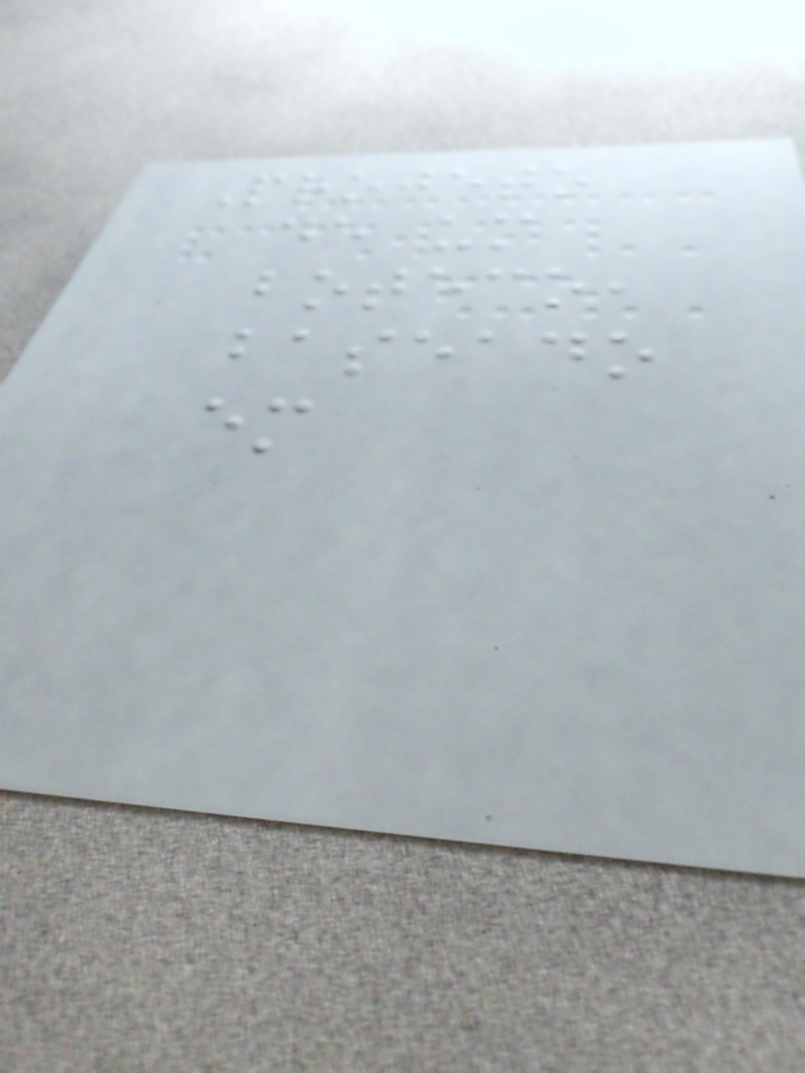Projeto
de um
boteco,
baseado
em
